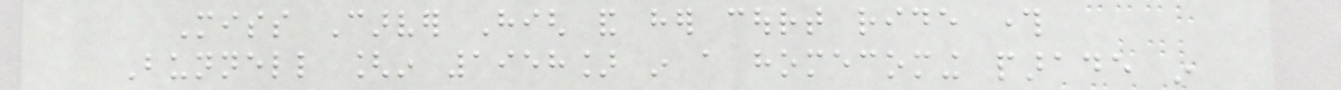Miss Carver High and her court ride through
Bunnell [in 1958] in a homecoming parade in
